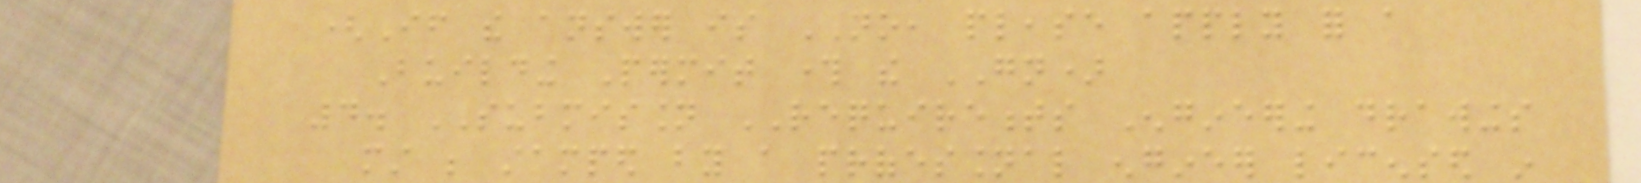(If the answer is NO, please apply for a
Building Permit through the GN)
4. SUBMISSION REQUIREMENTS Engineering drawings
must be stamped by a professional engineer licensed in
